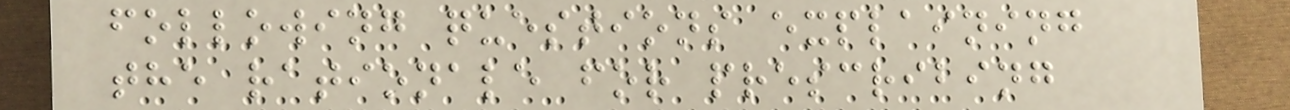following questions explaining
the rationale for prescribing
